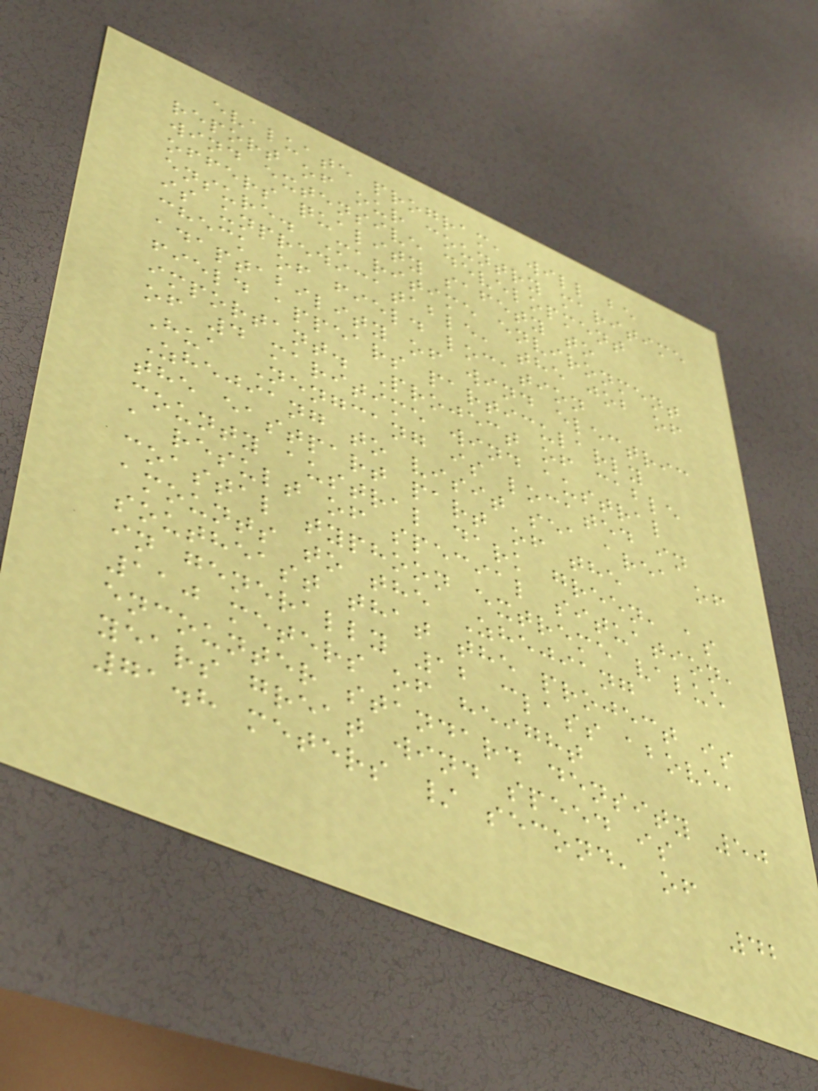evaluate program, will be
report of our country maritime
wind extensive development
offers quality safety to
ensure. Maritime environment
is unpredicatable, the job of
check of field location
adaptability of wind electric
field appears particularly
important. Project of cable
of 4 maritime wind austral
Hua Nengcang is located in
Zhejiang to visit sea area of
the eastpart part of the
county austral dark green, as
a result of special situation,
coastal typhoon extreme value
amounts to the Zhejiang
southeast that the project is
in generally 12 class above,
110 meters of height
encounter standard density 50
years great wind speed is
71.8 meters / second, of
42
